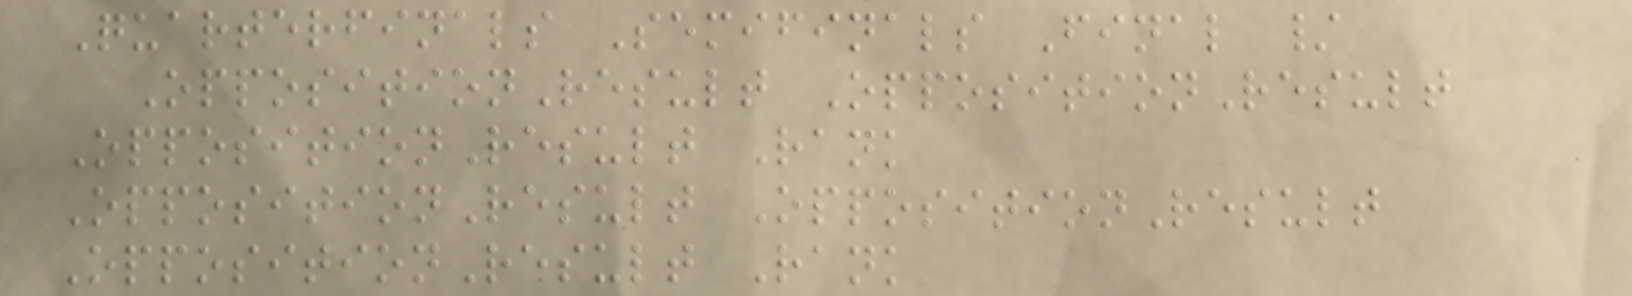Quarterfinals Semifinals Final /
OppositionResult OppositionResult
OppositionResult Rank
OppositionResult OppositionResult
OppositionResult Rank
